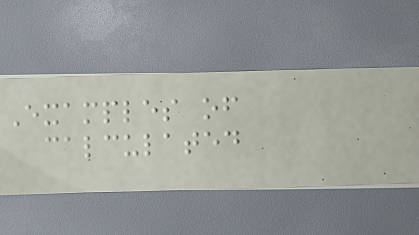Examples of
calculated
